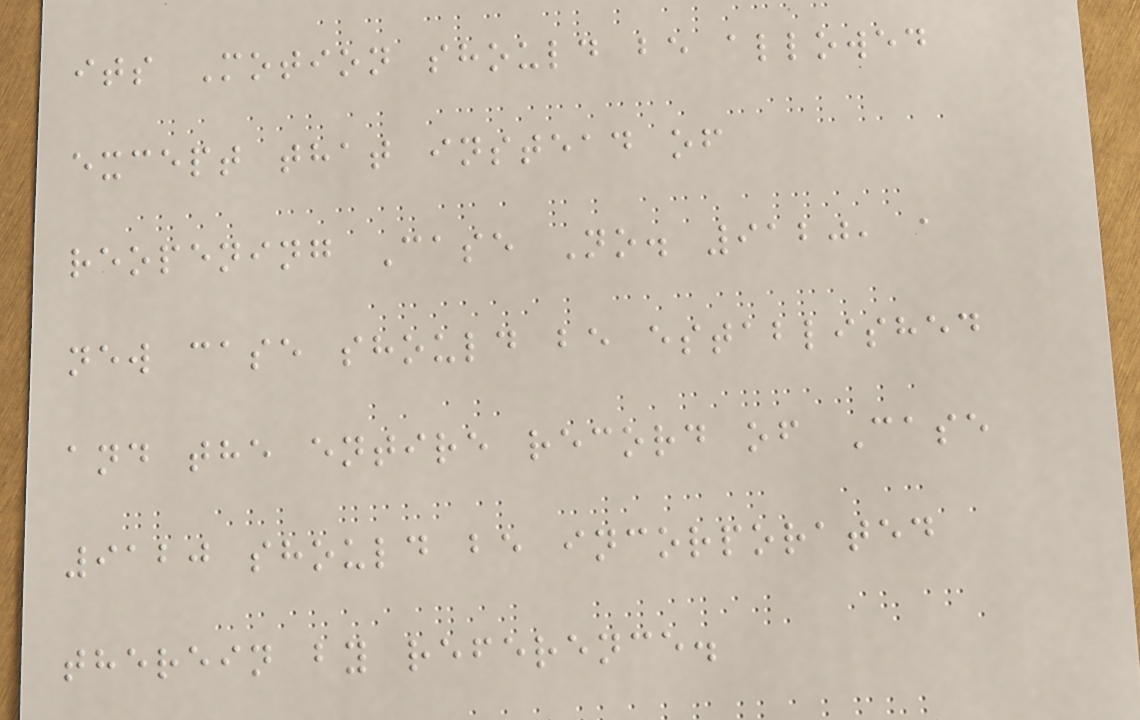its Motion should be allowed
except that instead of
reopening Case No. 9120, a
new case should be established
and the entire record of Case
9120 should be incorporated
therein by reference.
